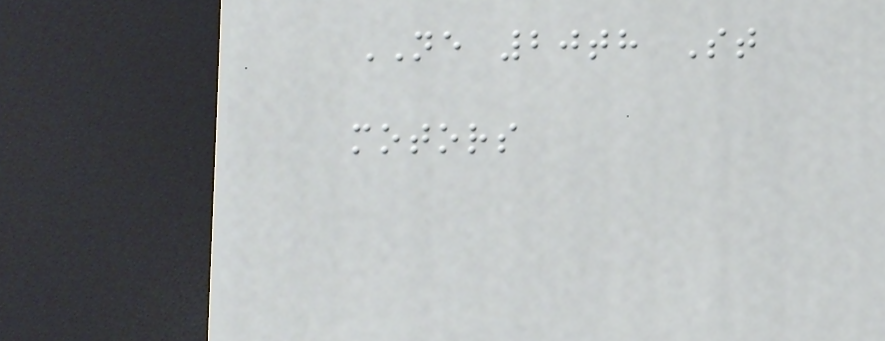NE 20th St
motors
